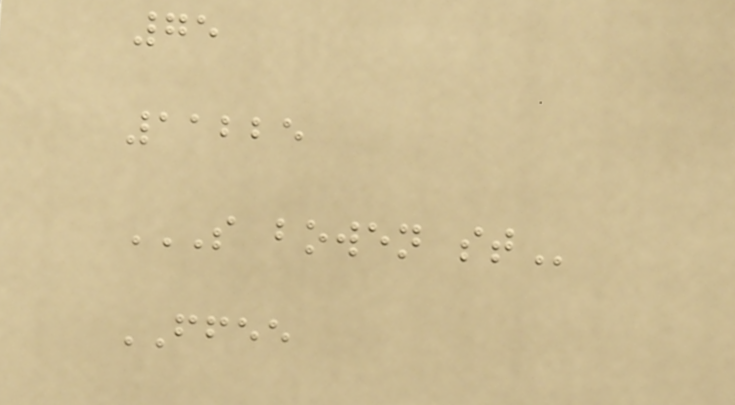75
11225
S BOWEN ST
FFEE
